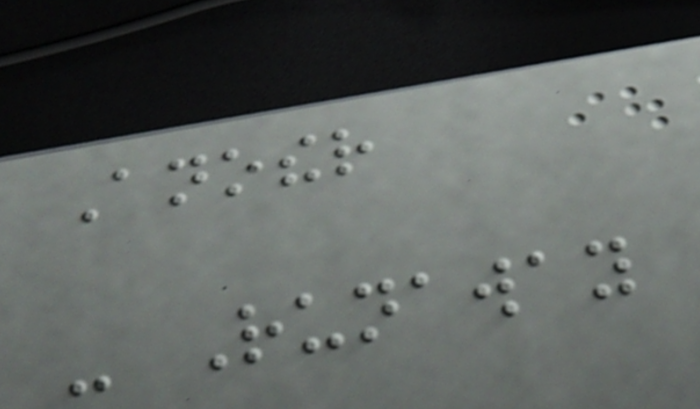Another
- Runaway
